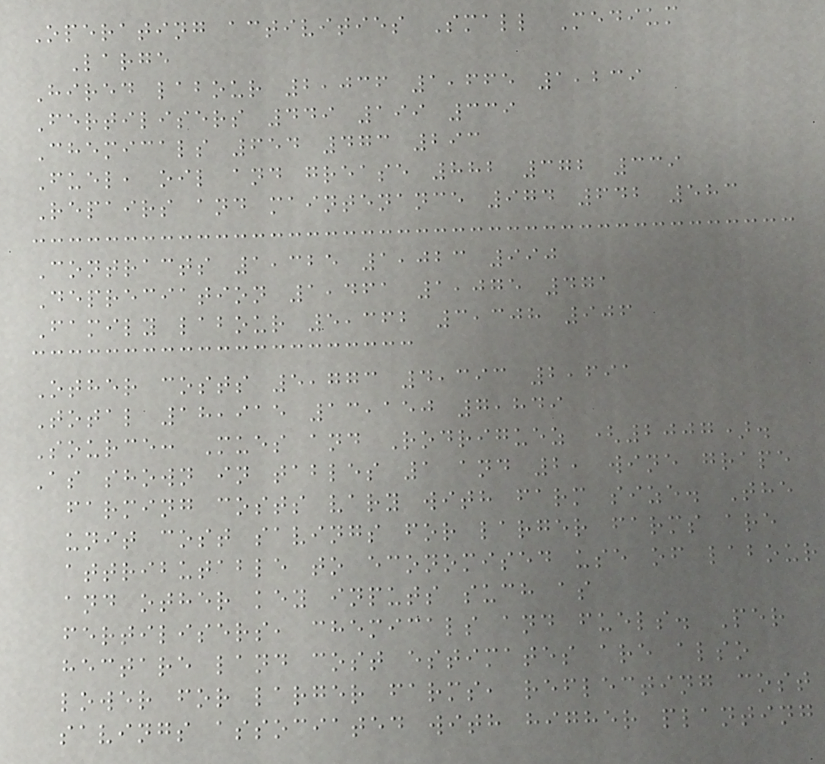Operating activities Small Medium
Large
Hired labour 2,036 1,665 1,239
Fertilisers 449 199 339
Chemicals 654 473 293
Fuel, oil and grease 882 372 339
Repairs and maintenance 974 642 583
Contracts 1,325 1,023 990
Depreciation 1,461 1,075 471
Family labour 5,362 3,308 906
Other costs 5,773 4,393 2,691
Total 18,915 13,150 7,849
Source: Mues and Rodriguez (2007).
As shown in tables 1 and 2, wine grape
farming costs vary with farm size. The
unit cost savings for larger farms are
attributable to economised use of labour
and other key inputs such as
fertilisers, chemicals and fuels. Per
hectare land cost estimates are also
lower for larger farms, reflecting cost
savings associated with higher planting
